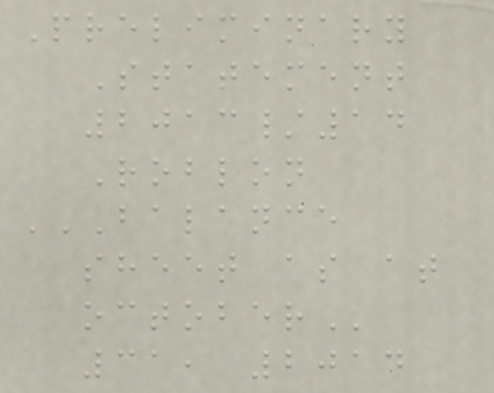Preliminary
Statement
2013/14
Roblon
BALANCE
SHEET AS AT
OCTOBER
31, 2014
